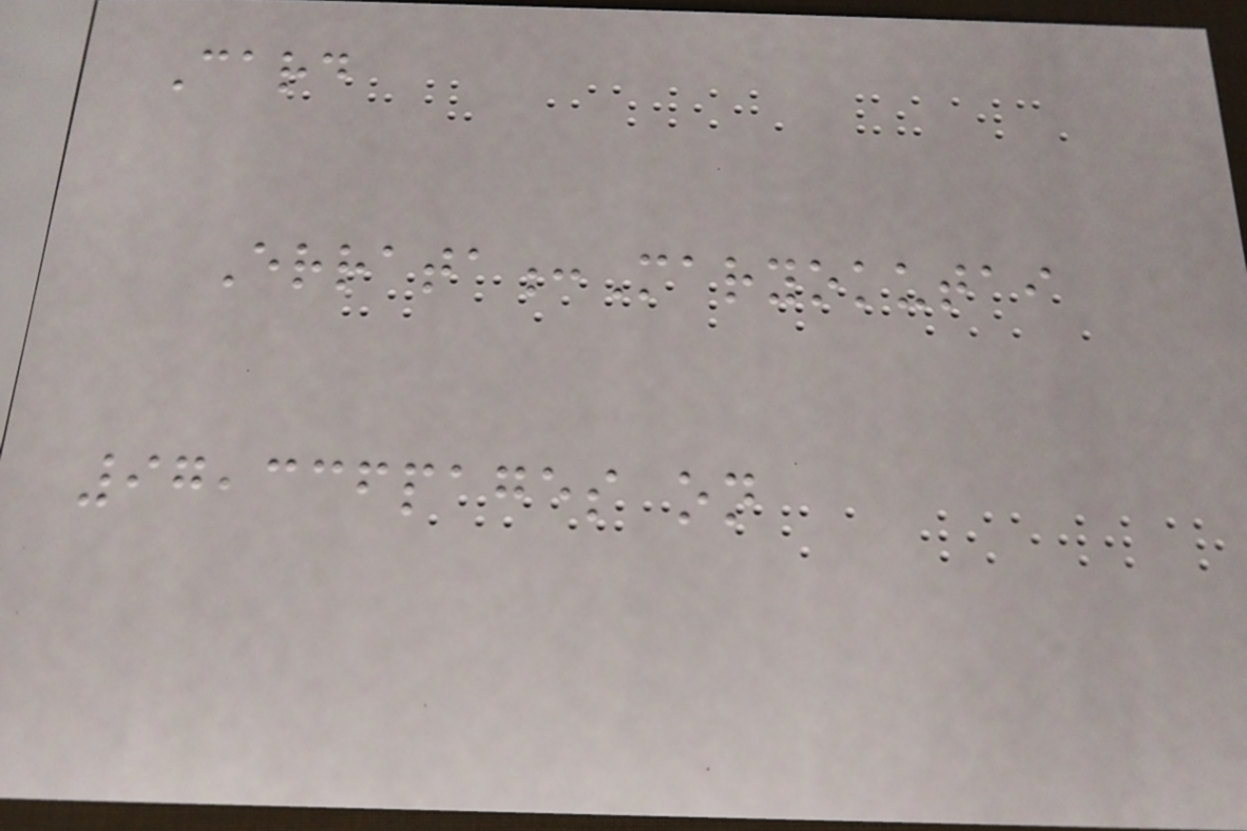Card
Errata:Maryokutai
97,336pages on
